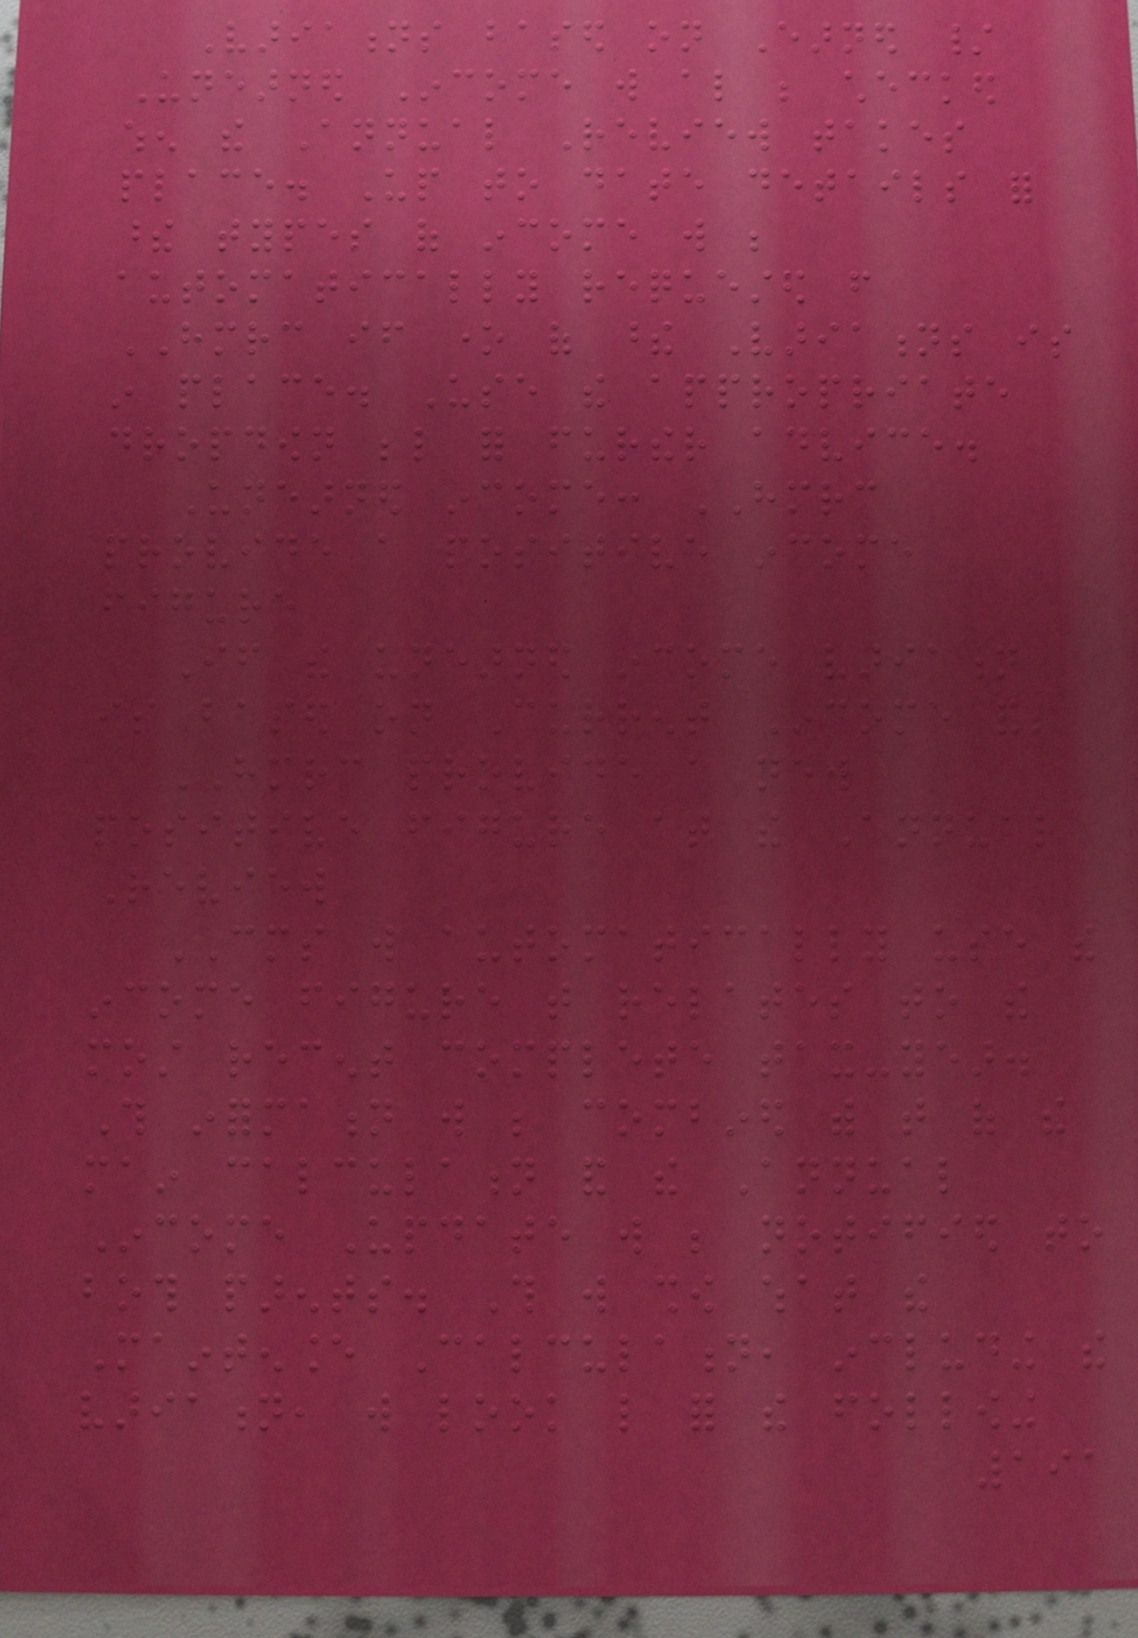Variations based on Earned /
Unearned Income will also be checked
when the Annual Review takes
place. Up to date details for
these types of income will be
automatically requested from
HMRC if one of these Variations is
in place. Use the appropriate
dropdown below for further advice.
Unearned income: HMRC
provide a positive income
figure
If the unearned income variation
is based on Current Income and;
HMRC provide a new
positive figure at the Annual
Review
CMS will automatically use the
income figure that relates to the
most recent complete tax-year.
This information will be combined with that of the
main calculation and the Annual
Income Update will be notified to
both parents. This will show what the
Maintenance Calculation, including the
variation, will look like for the following
191
